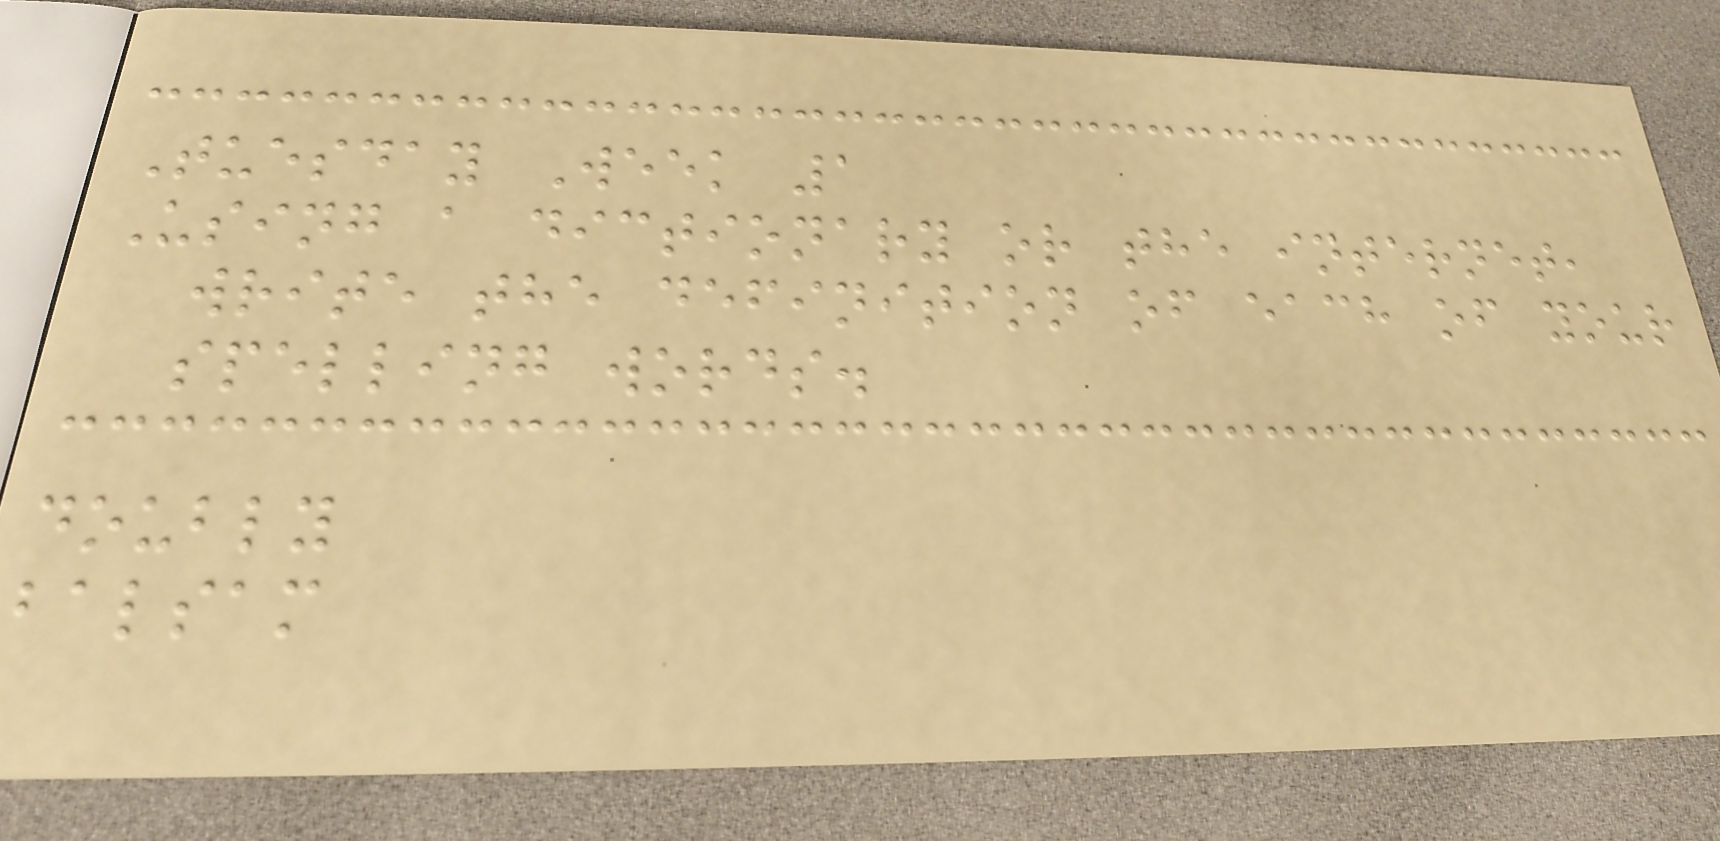Tuesday Week 1
Using a dictionary or the internet,
write the definition of each of your
spelling words.
doubly
balsam
